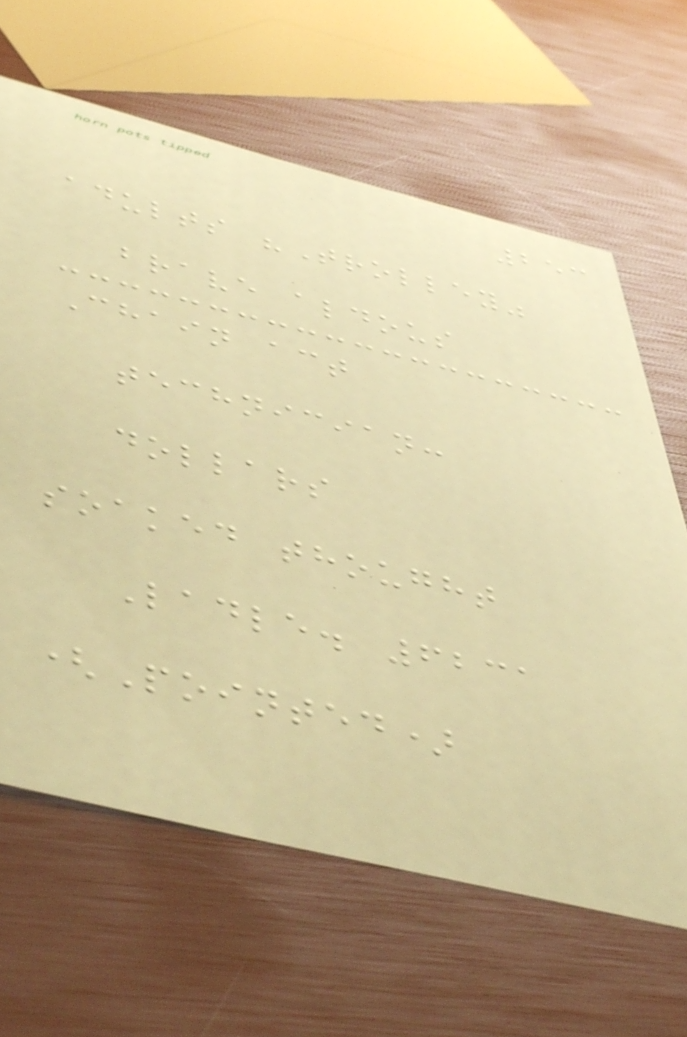253
adults "Trolley"
brave aldous
Chain act
technician:
dollars
soaked thought
Ladle. 6231
(Pointed)
